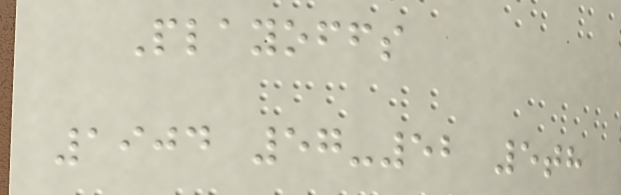Playoffs
1904 57-52 5th
